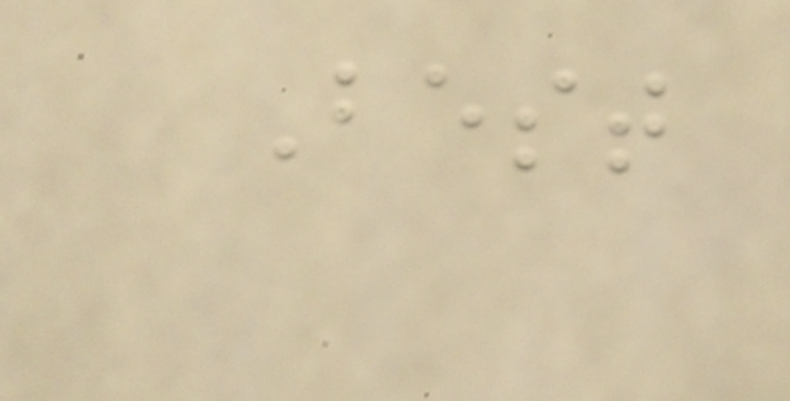Best
